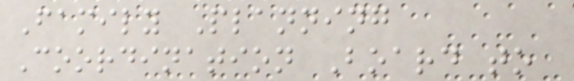Family Planning
Coordination Board to
